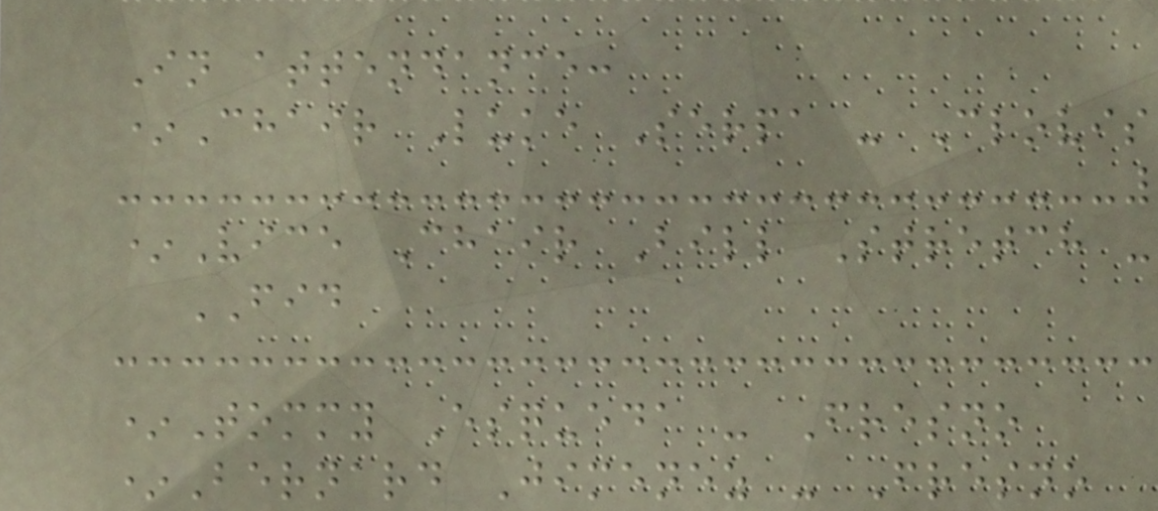In attendance:
*Chair Luke Serpa - Clovis
*Vice Chair Bill Stretch -
FID
*Tommy Esqueda - Fresno
*Bernard Jimenez - Fresno
